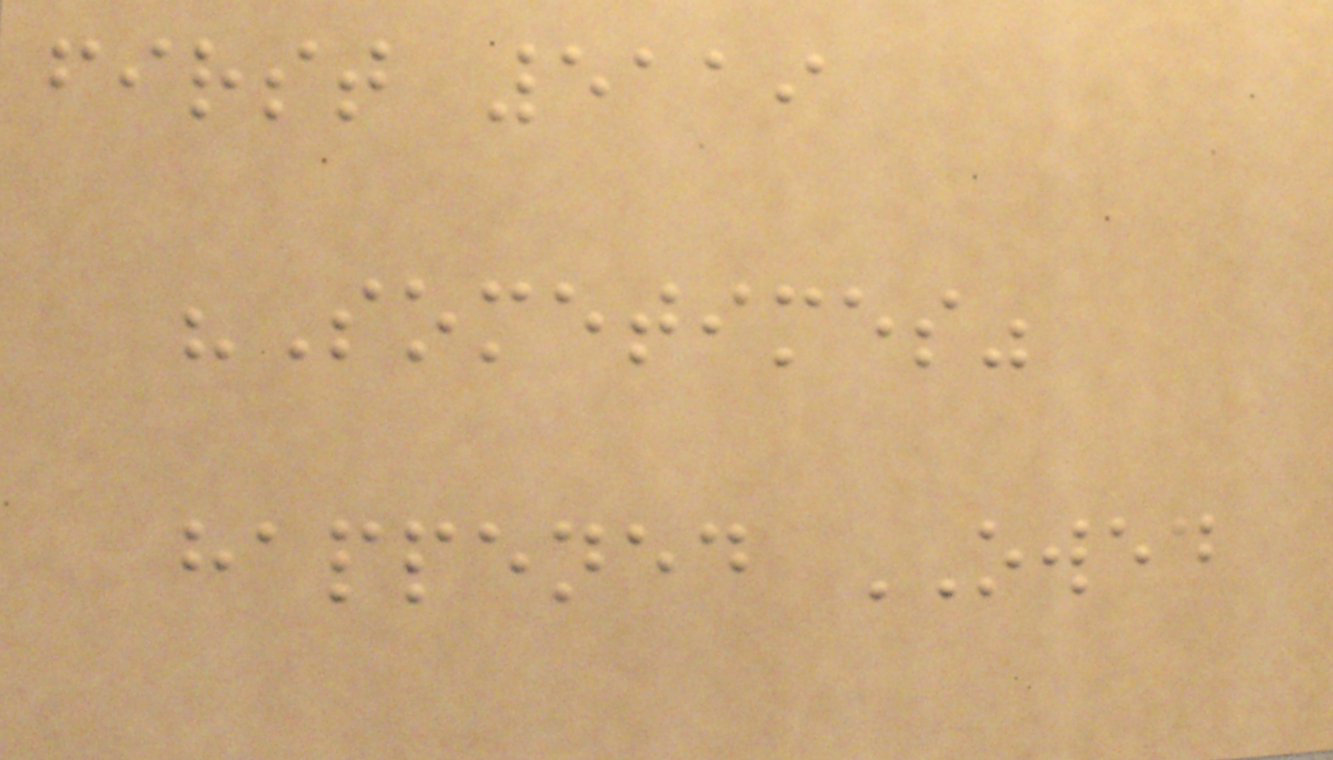first 5119
"Sometimes"
happened OWED
